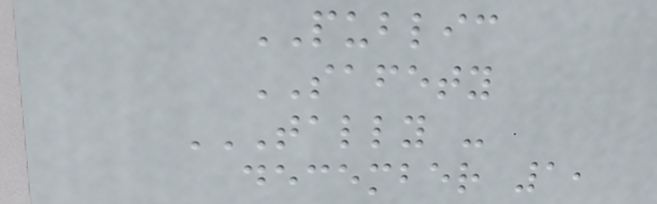PUBLIC
SAFETY
TALLY -
DECEMBER 1,
